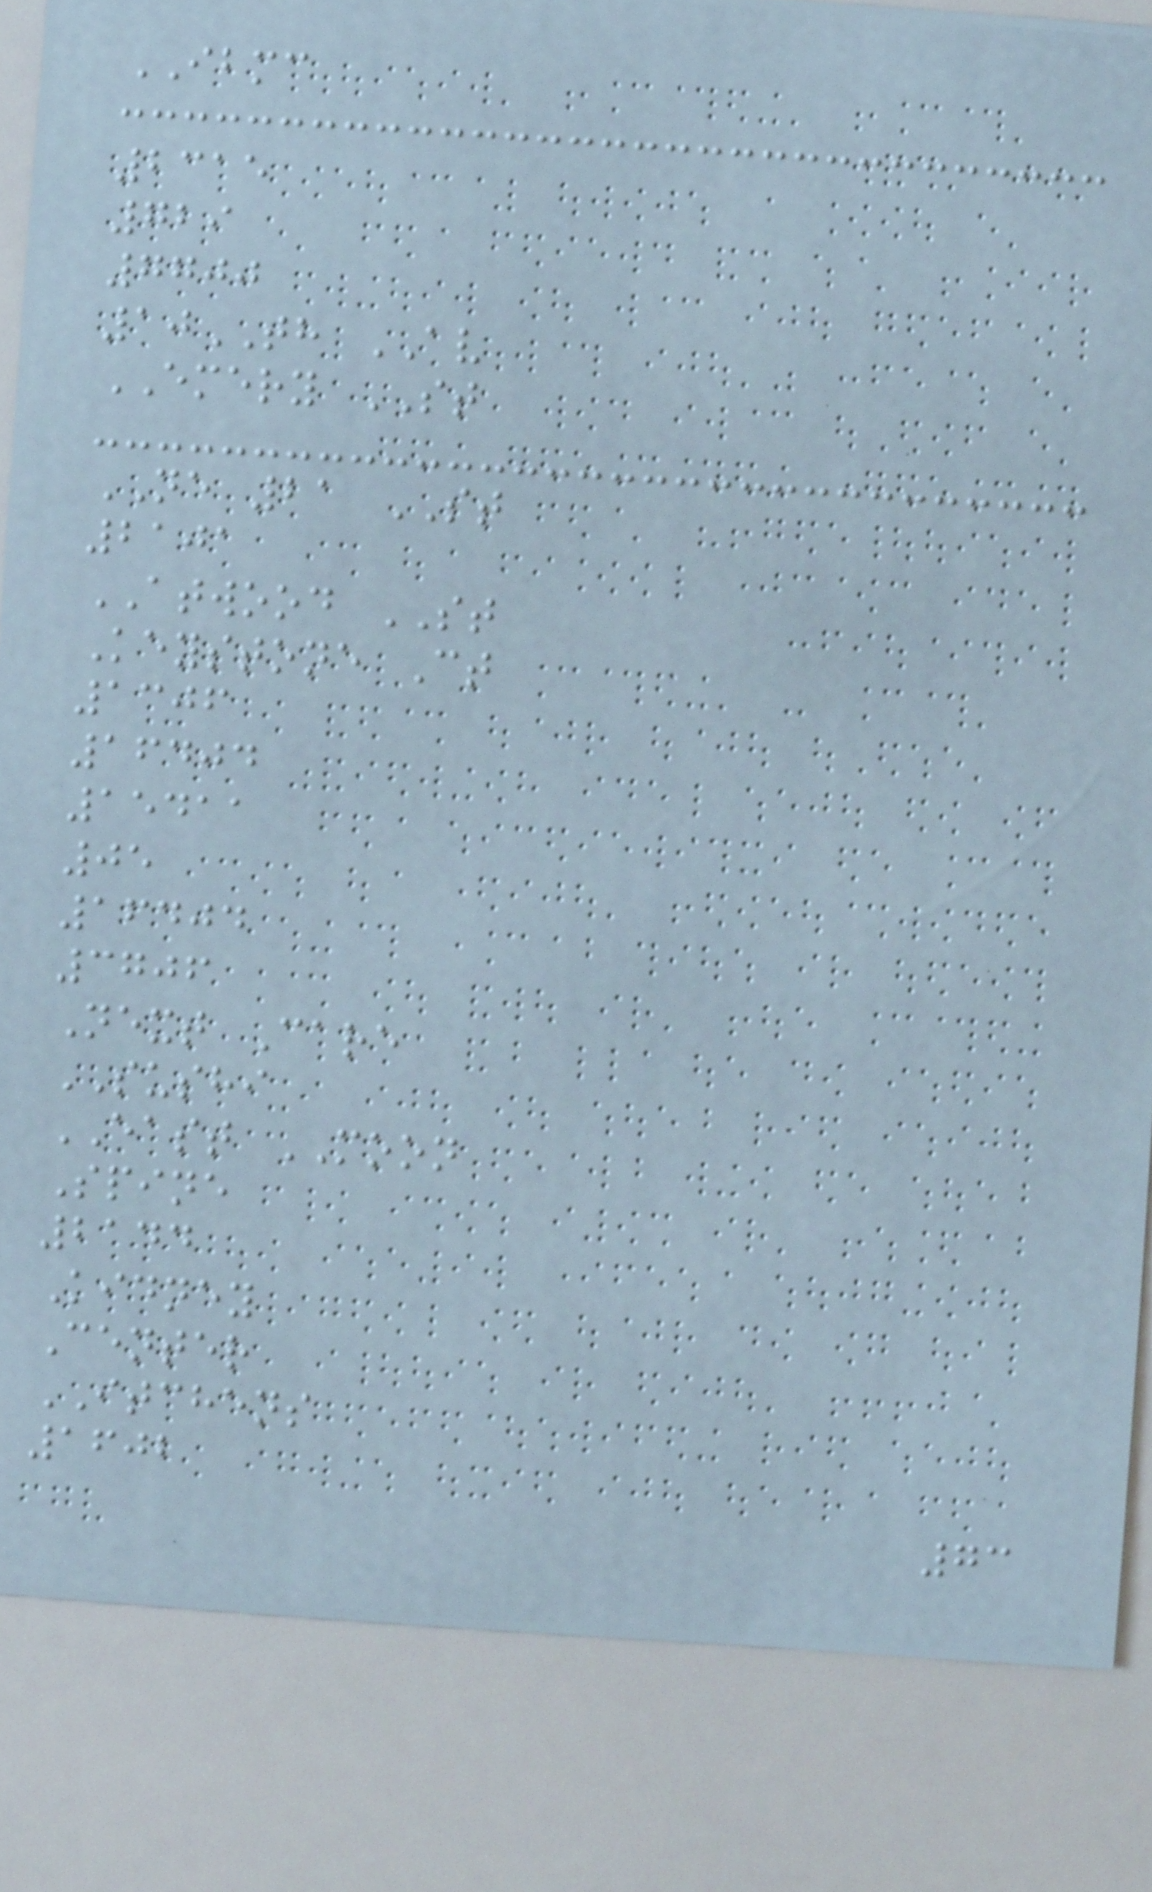IBMC
2315
729
7700
10TH AV
EMERY ST
NE 21 ST
2101
ATWOOD ST
Keystone Ct
1306
16404
15411
05
16404
3706
Next Care
SUSHI
EAST MOON
Spine
2144
Kidney
Center
ITCHENS
1602
73
